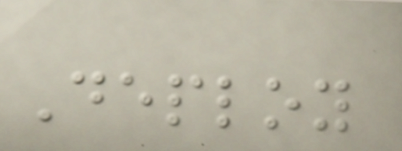Deploy
